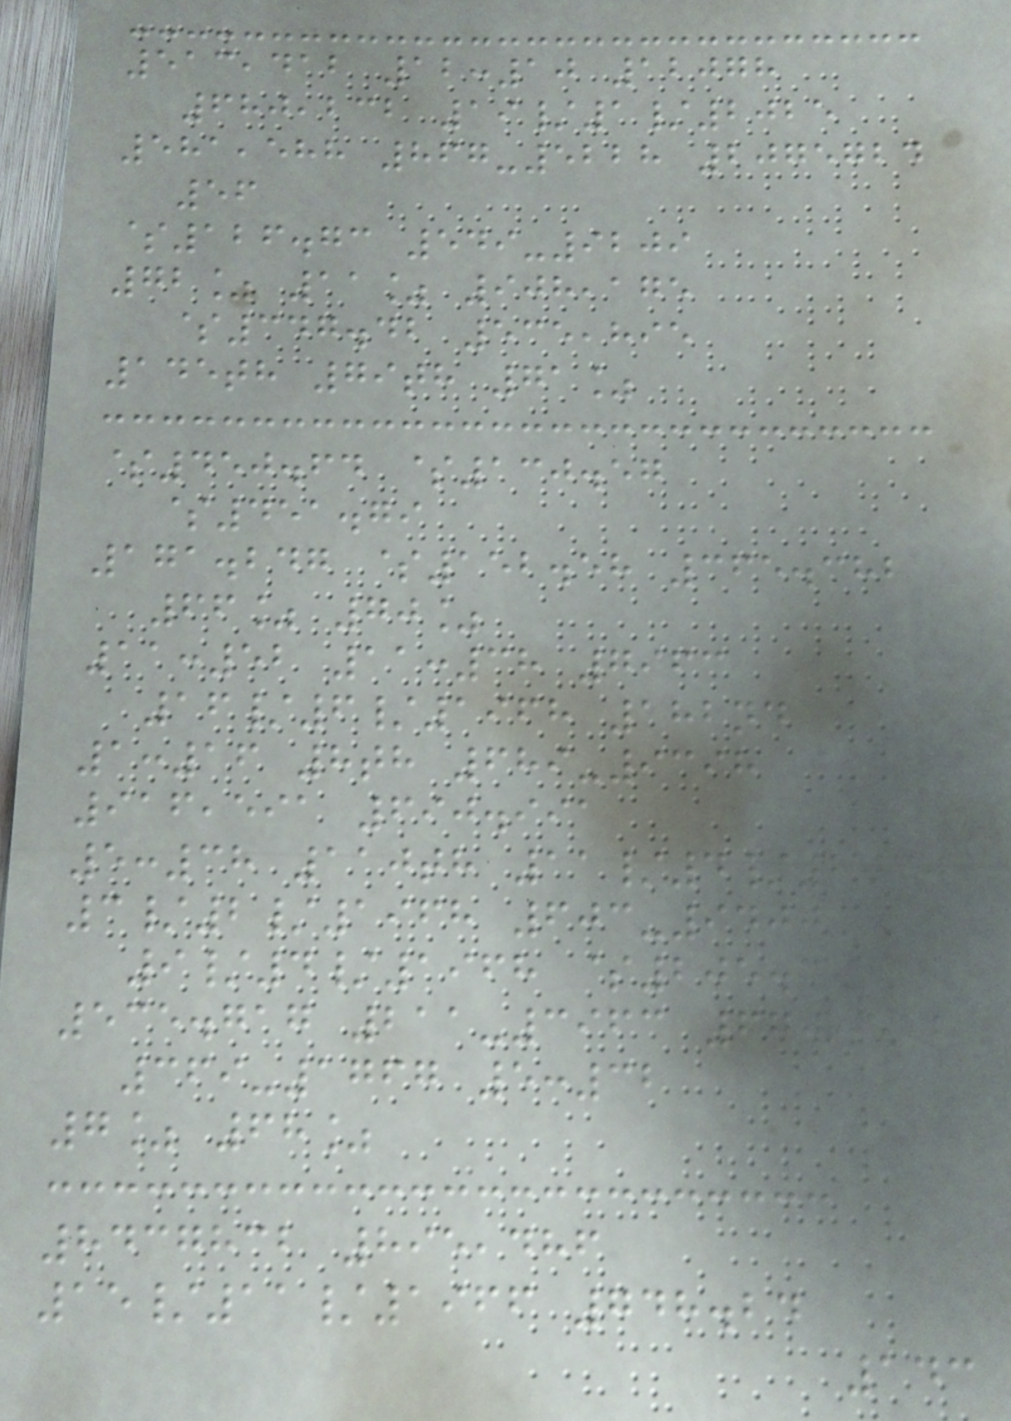513,412 12:10 12078
680,232 19/1/2025
581,588 867-5228 2075724
56
$126.73 549-9209
72% 11% 908,175
$347.42 535,895
145th 79th 71%
$450.64 $130.57
$451.79
171.247 $152.58 365.382
66% 70%
11:52 11:38 7963
16/6/1968 182nd
1:16 8th 689-9398
916,591 690.991
5:38 110th 11/4/2030
3/2/1968 603-9400
9/4/1968 $205.39
535.717 211-3963 670.512
369-1767 5:32
7% 68%
8437832 895,486
15/11/1966 748.24
143
